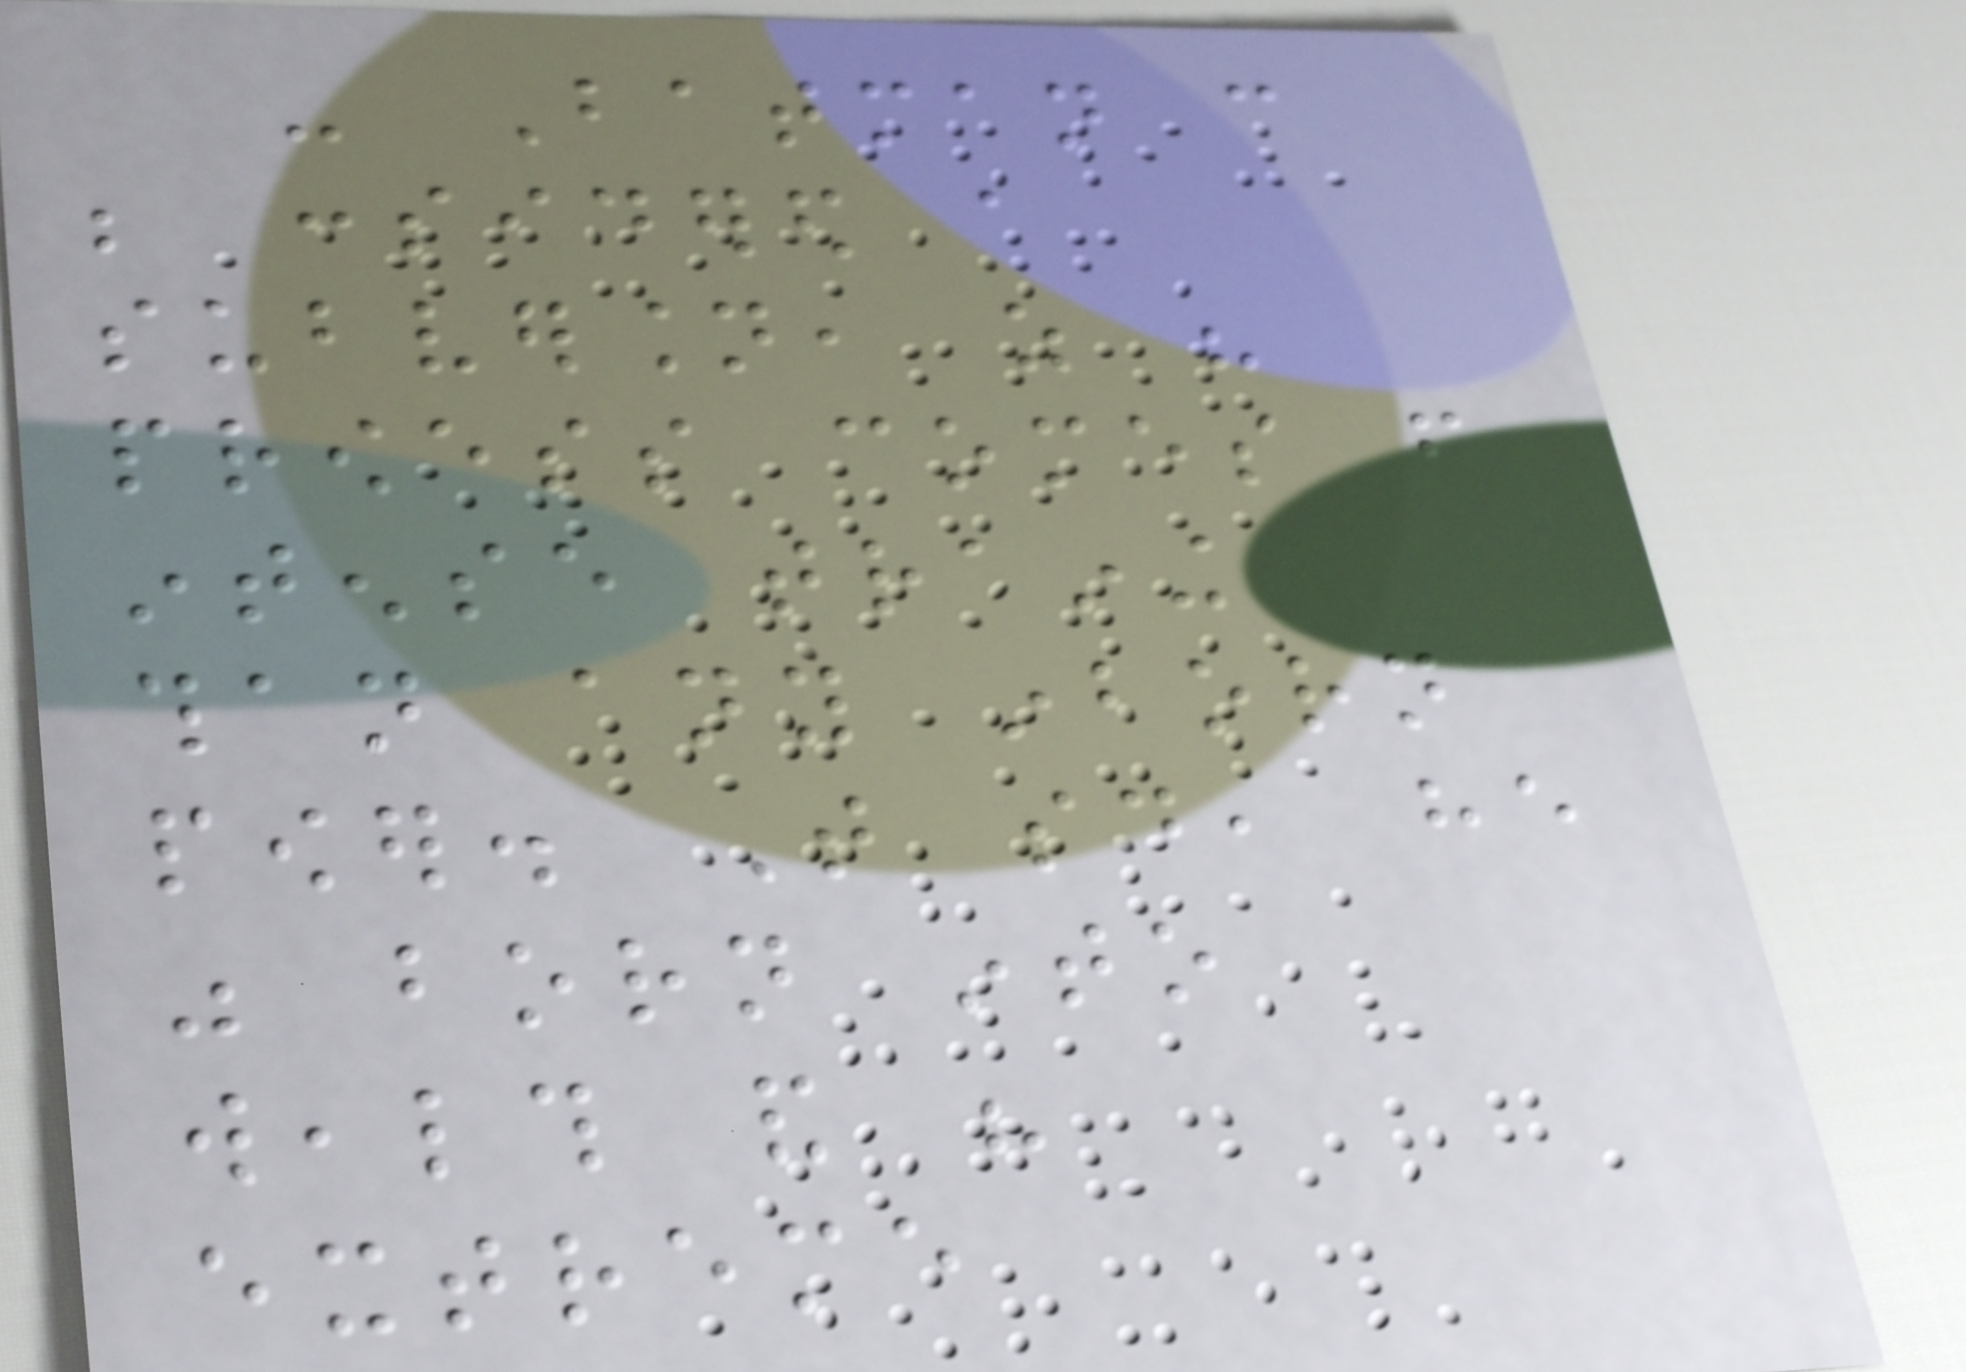- Batman can
be considered a
subversion, as his
prowess comes from
intense training
than any inborn
power. That said, he
was born into
wealth and his
extreme
